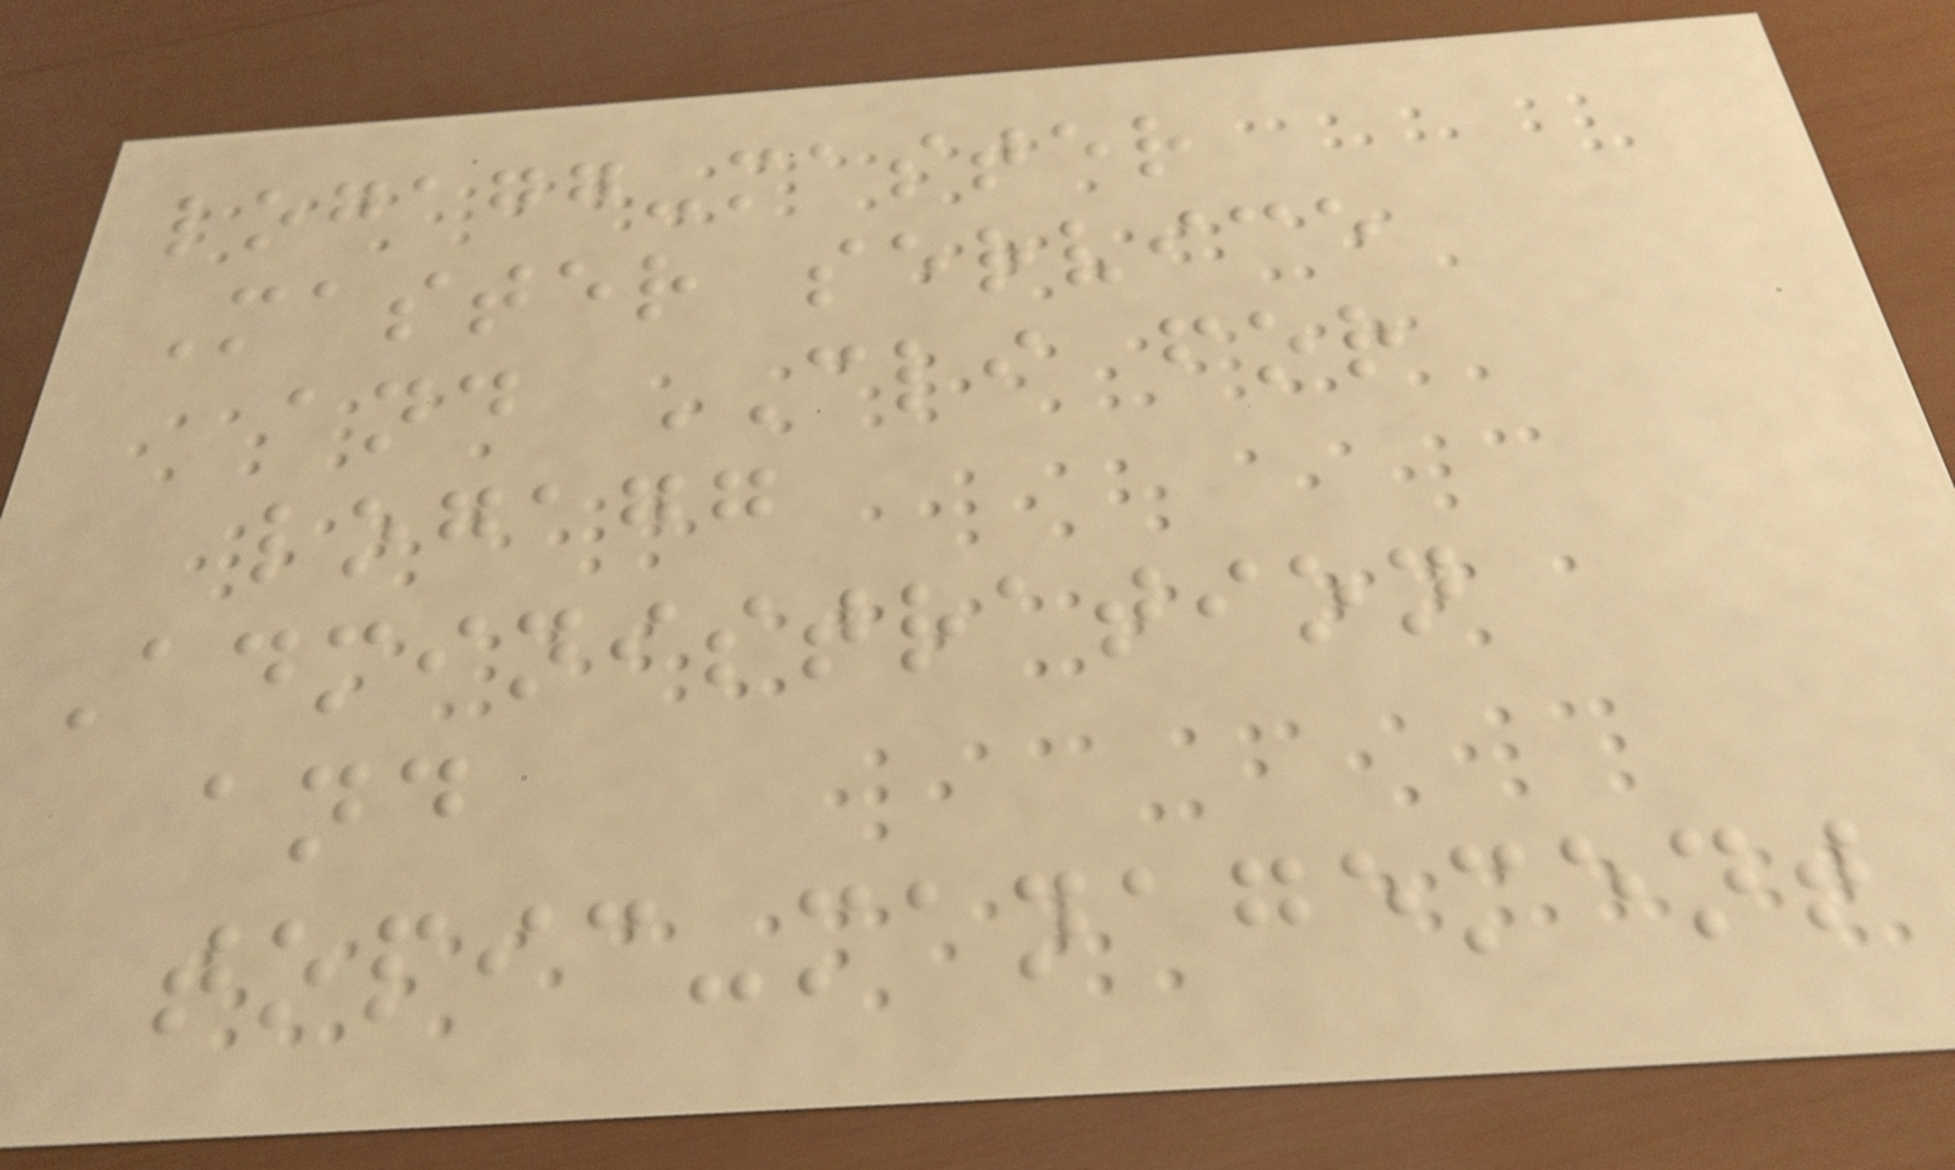logagg-master
Master service
and CLI for
logagg
Administration
and
topic-management
